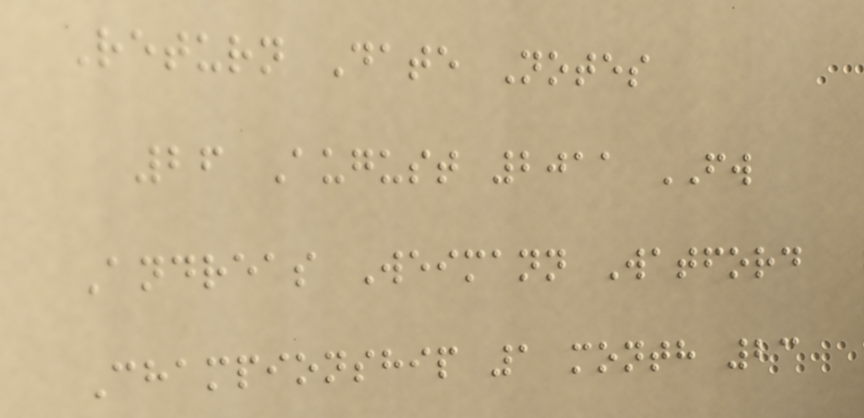Return Date Notes
26 August 2011 FW
Andreas Weimann Watford
Championship 1 month 23
